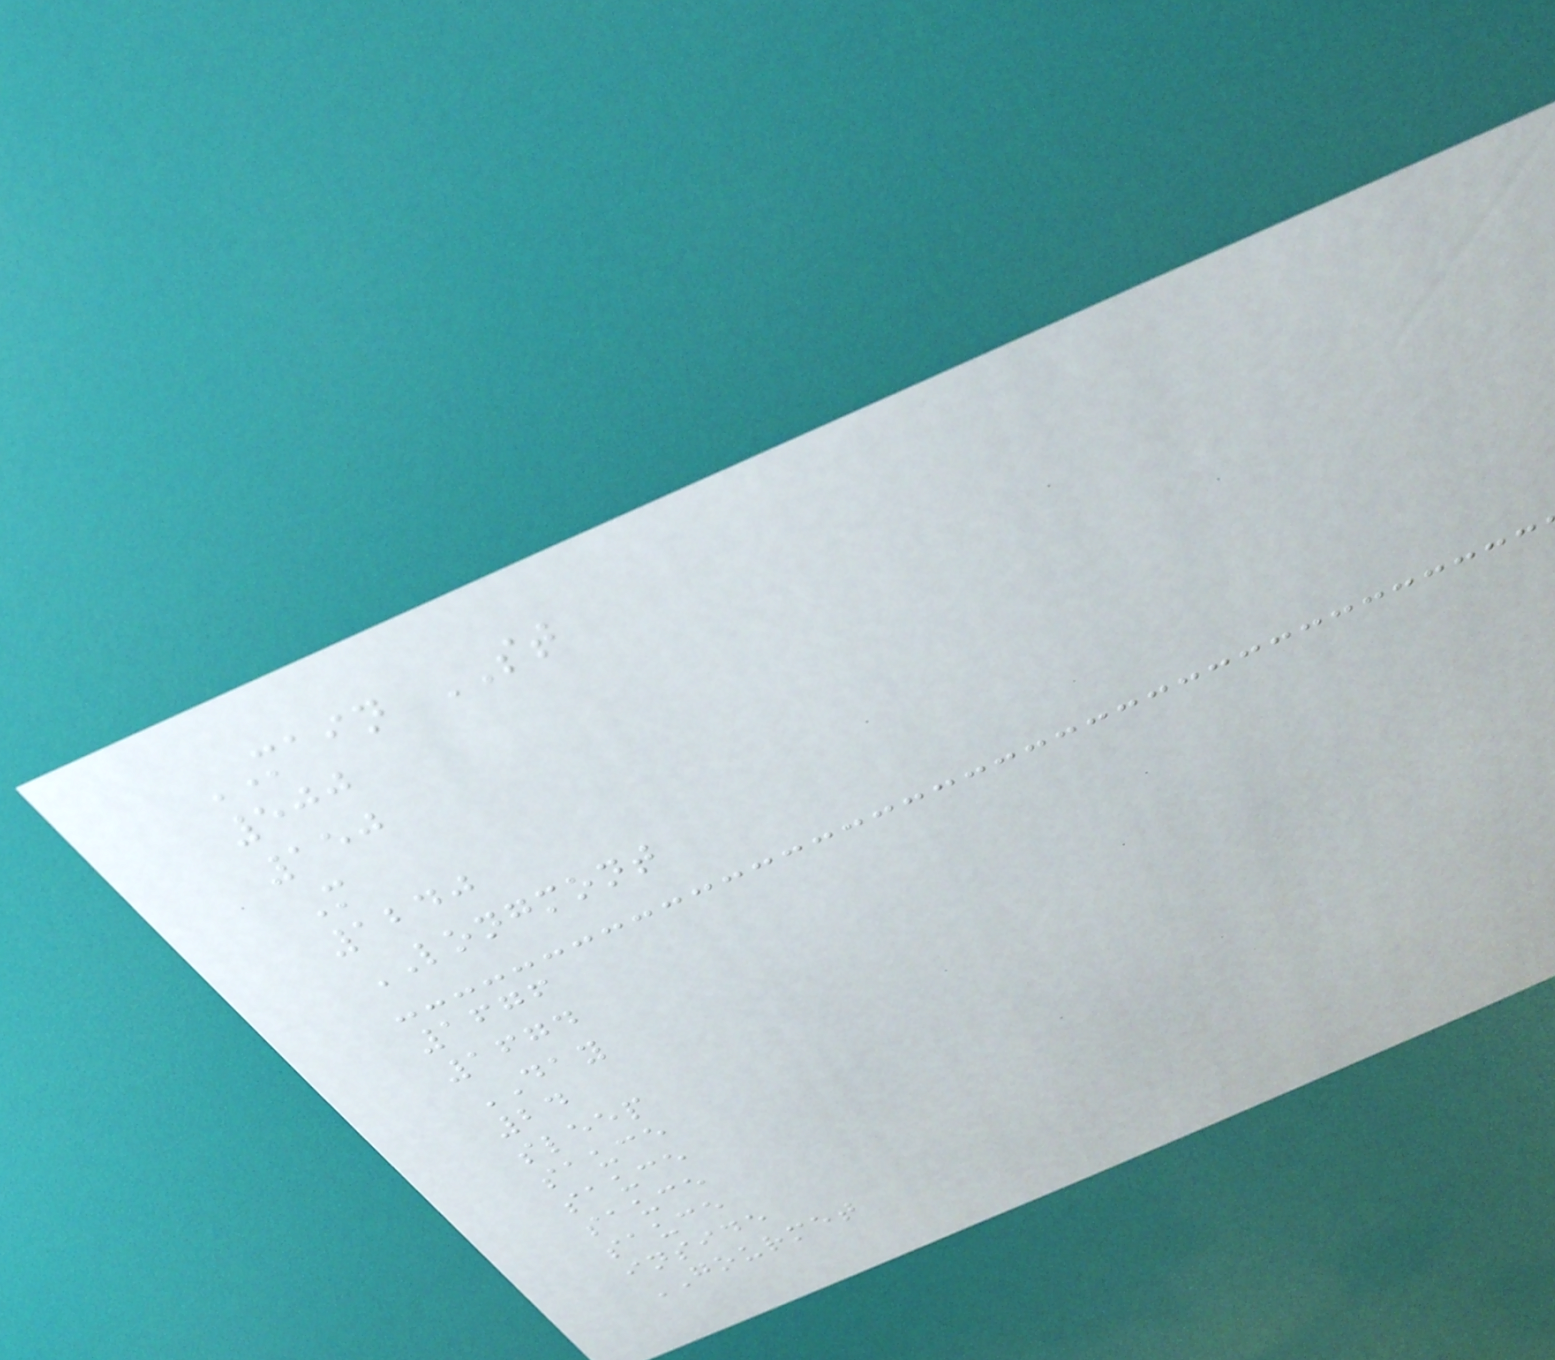MAIN ST
500
150
M
1240
LONGMONT
1676
1674
DAY
24
sleep
sauce
sauce
sauce
sauce
inside
GOURMET
